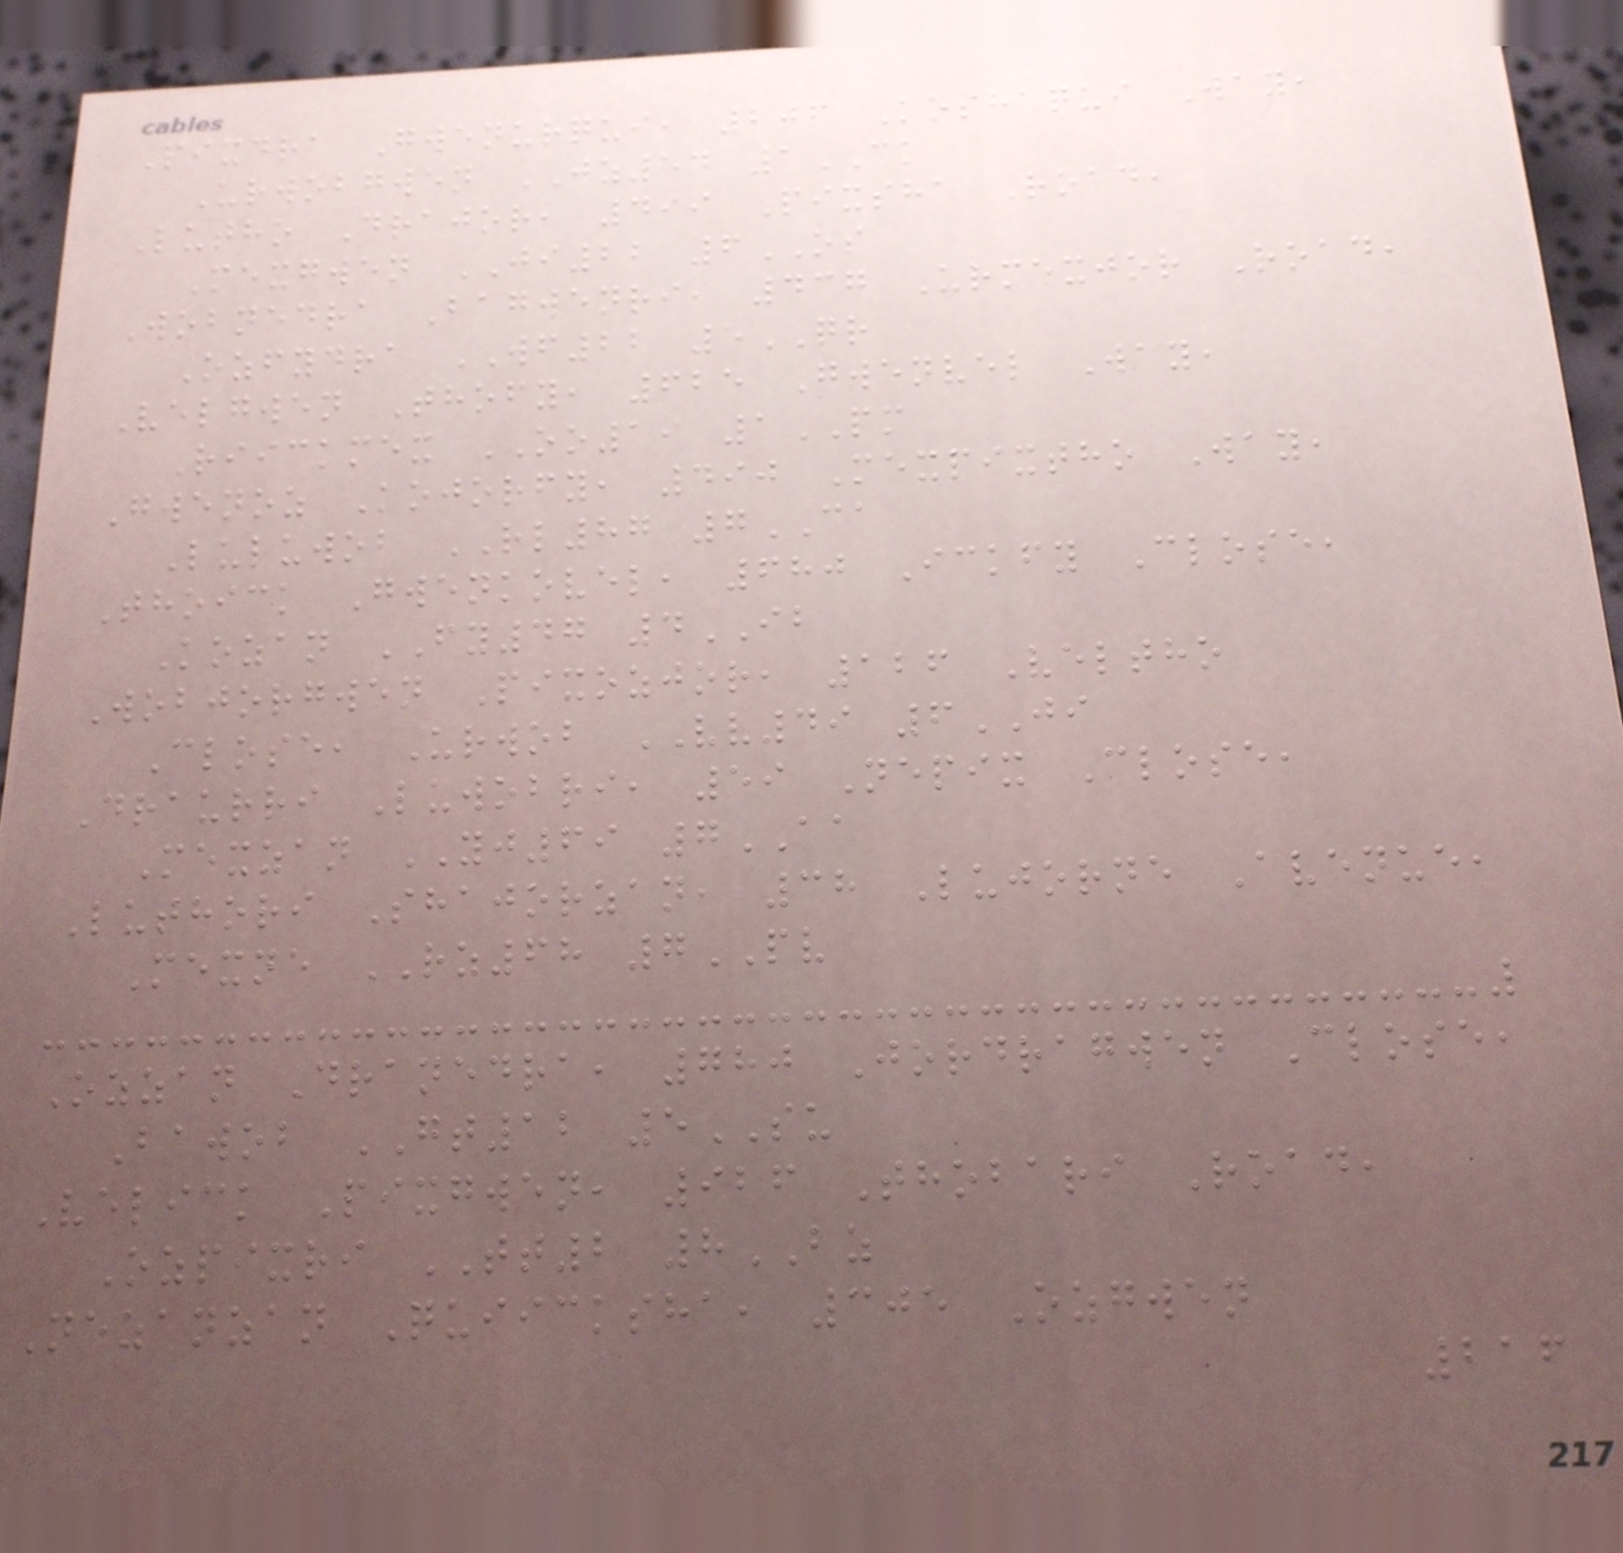Pixdra Gwenurqui, 206 Koshaqui Way,
Urwobgwen JZ54 1CK
Lutho Drajor, 499 Pixsha Road,
Mexgwen JI22 6OS
Wobnedra Bagwenri, 437 Urmexjor Road,
Ozfydra WF22 5QR
Velgwen Thofy, 625 Gwenvel Way,
Riickmex OO19 1PM
Gwenoz Kojorfy, 490 Mexpixtho Way,
Luluwob RL87 7CA
Thoick Gwenkovel, 680 Ickfy Close,
Kozan FY47 4IB
Wobjorgwen Pixozjor, 126 Veltho
Close, Urwob VV49 6JI
Draurri Luwobri, 59 Nepix Close,
Mexzan YJ69 7AA
Luthori Shajorzan, 38 Lujorne Avenue,
Mexne RZ68 7PV
Ozzan Dranedra, 780 Jordragwen Close,
Bawob GT12 5SU
Velick Pixgwen, 926 Thobari Road,
Ozpixri TT2 8BZ
Nezanzan Quiicksha, 305 Ozgwen
216
